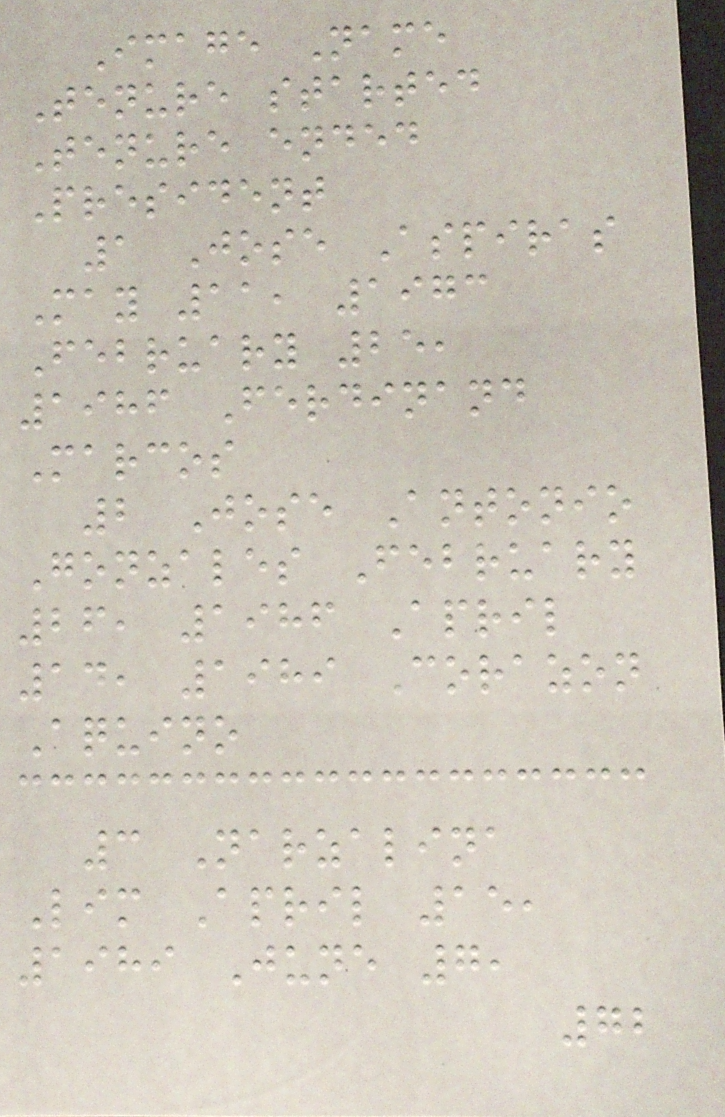Image Name
Tenure started
Tenure ended
President
1 Jose Aspiras
May 11, 1973
February 25,
1986 Ferdinand
Marcos
2 Jose Antonio
Gonzales February
26, 1986 April
14, 1989 Corazon
Aquino
3 Narzalina
Lim April 15,
1989 June 7,
72
